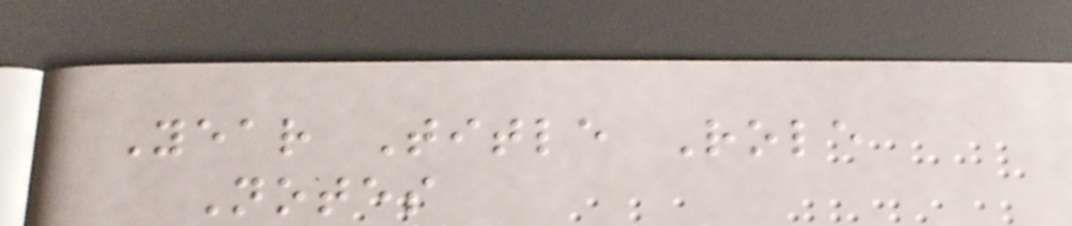Year Title Role
Notes
